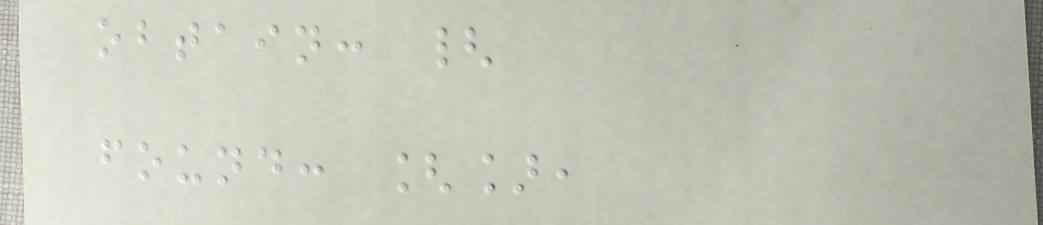obtain: {
found: [],
